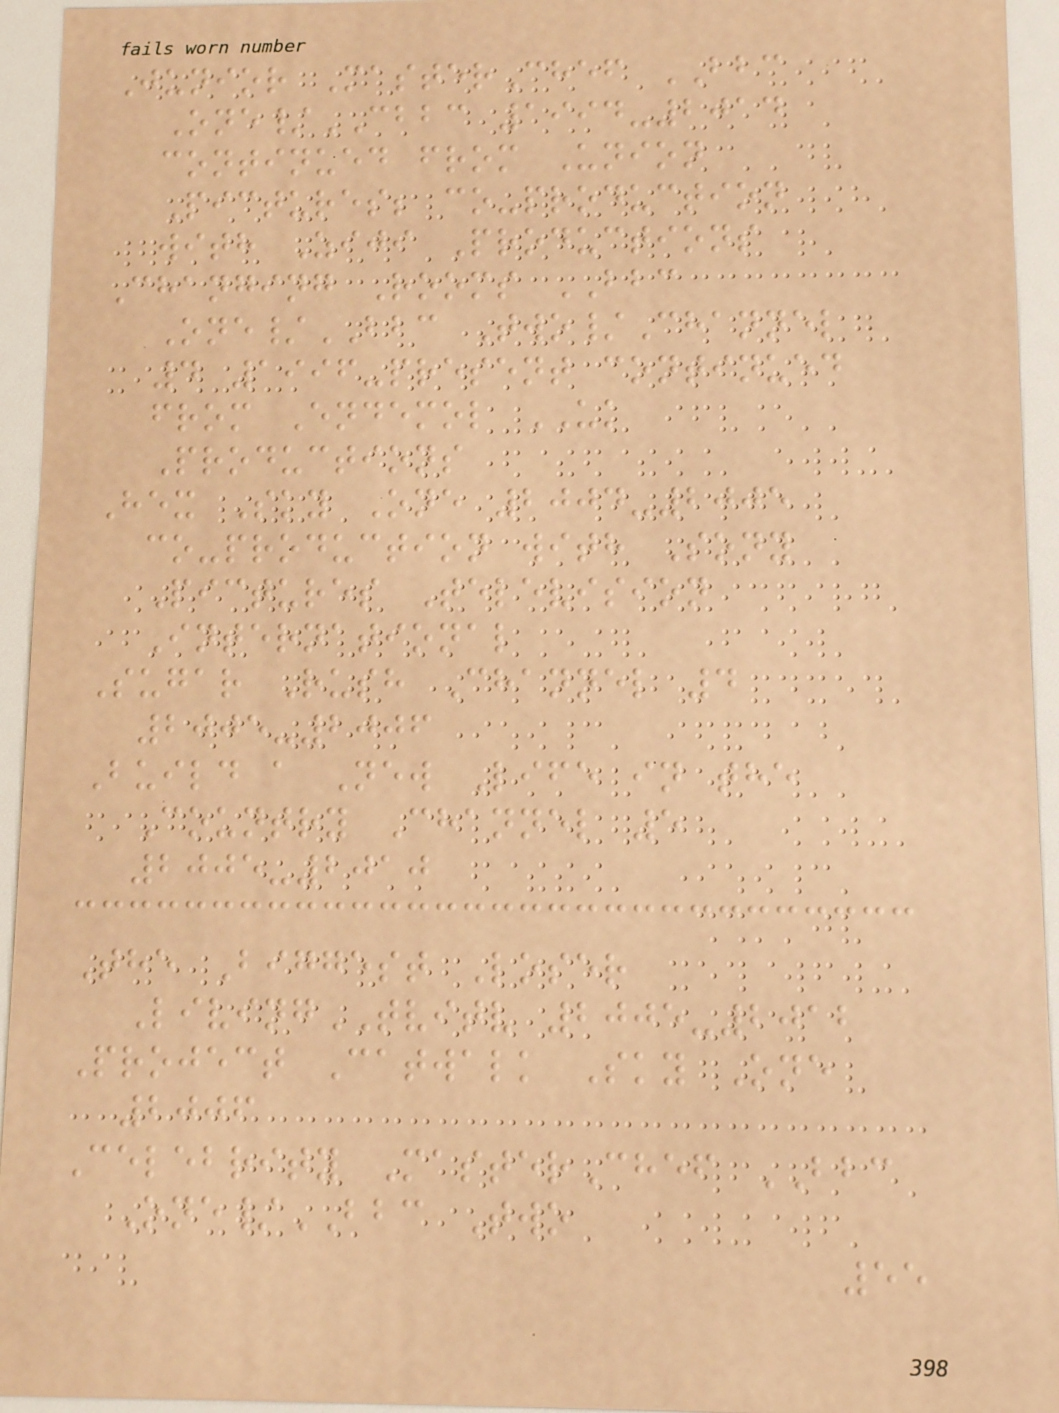Junior MasterChef BBC
One/CBBC 1994-2014
continued from Union
Pictures; co-production
with Ziji Productions
Changing Rooms BBC
One/BBC Two/Channel
4 1996-present continued
from Endemol UK
Productions
Hex Sky One 2004-2005
co-production with Sony
Pictures Television
International
Sugar Rush Channel 4
2005-2006
Build a New Life in the
Country Channel 5
2005-2010
The Biggest Loser
LivingTVITV 2005-2012
Project Catwalk Sky One
2006
Celebrity MasterChef BBC
One/BBC Two
55
